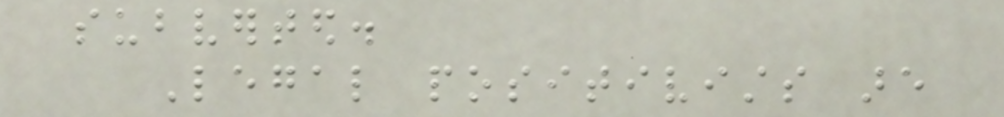subverted.
Legal positivists are
